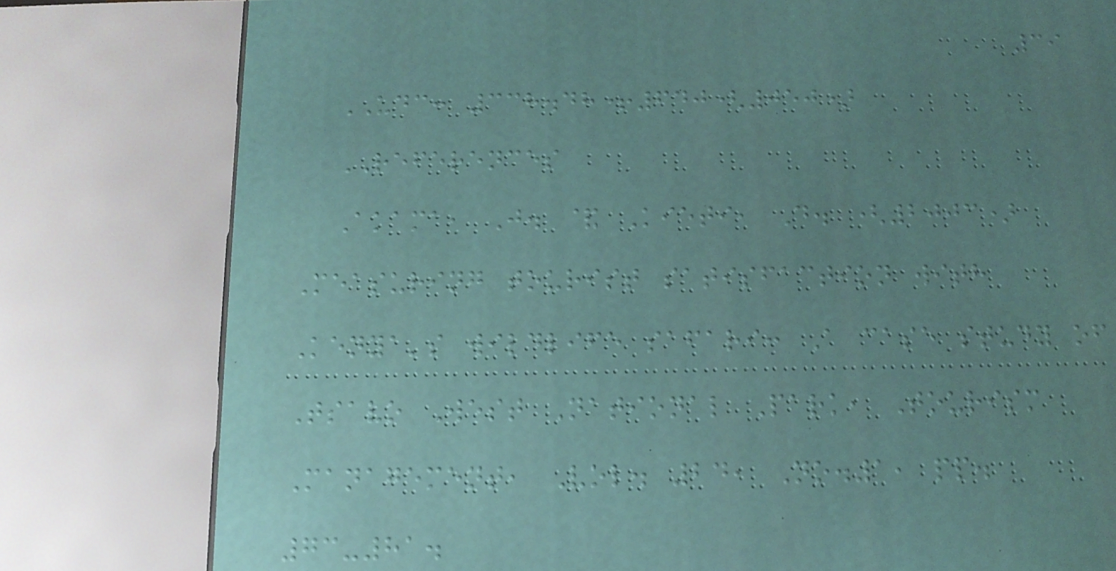39
UDC: 338.48+640(050)
REFERENCES
Akama, J. & Kieti, D. (2003)
Measuring tourist satisfaction with
Kenya's wildlife safari: A case study of
Tsavo West National Park, Tourism
Management, Vol. 24, No.1, pp.
73-81.
